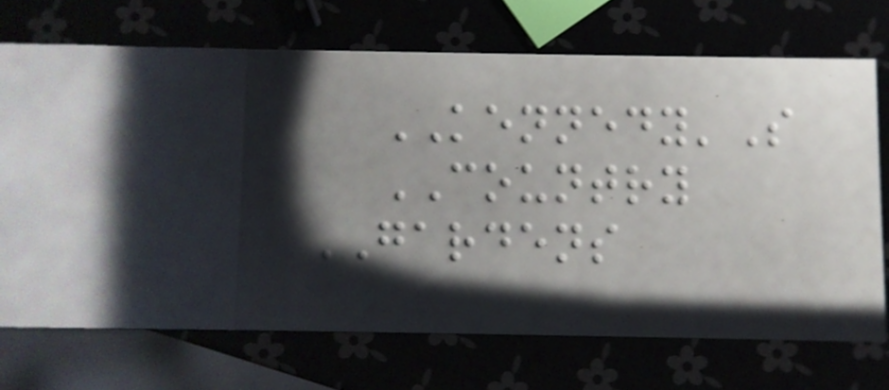KENNEDY'S
COUNTRY
GARDENS
